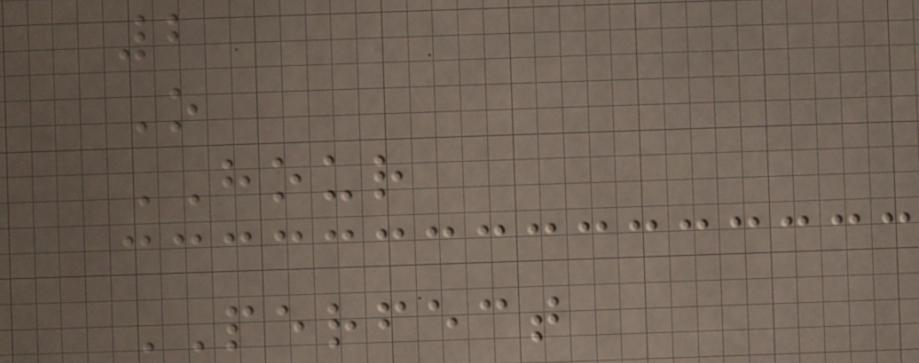2
O
HOUR
PERFECT
